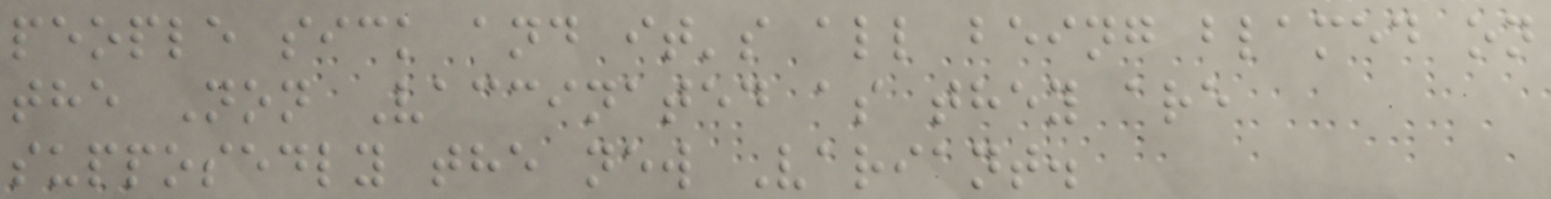people sick and it's all being blamed on
the Non Vaccinated as they are
supposedly the new Variant.
